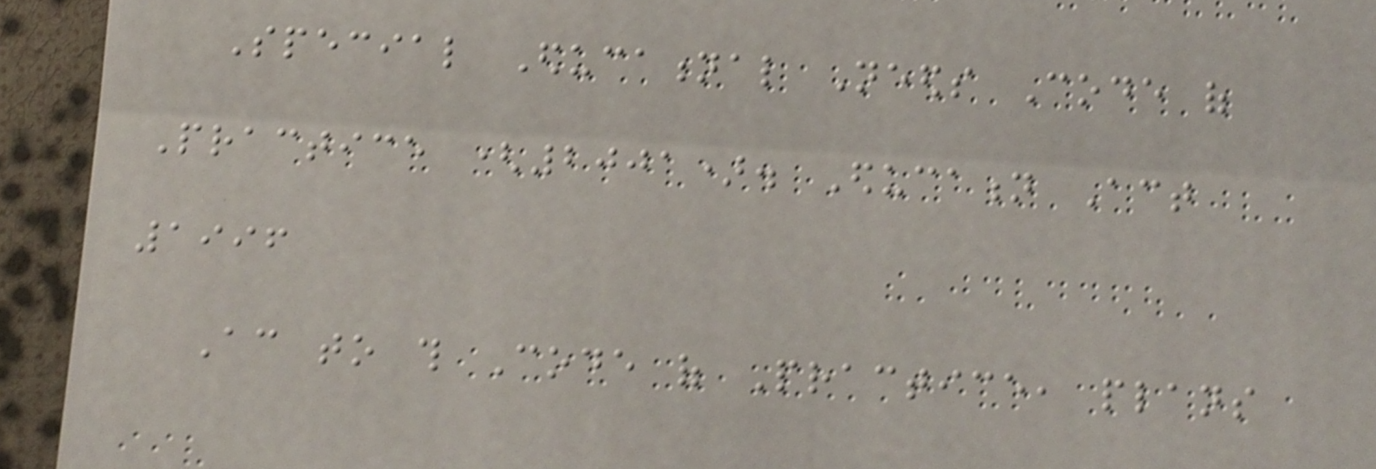Special Educational Needs Code of
Practice (2001). Education Act
1996
According to this Code of Practice, plans
